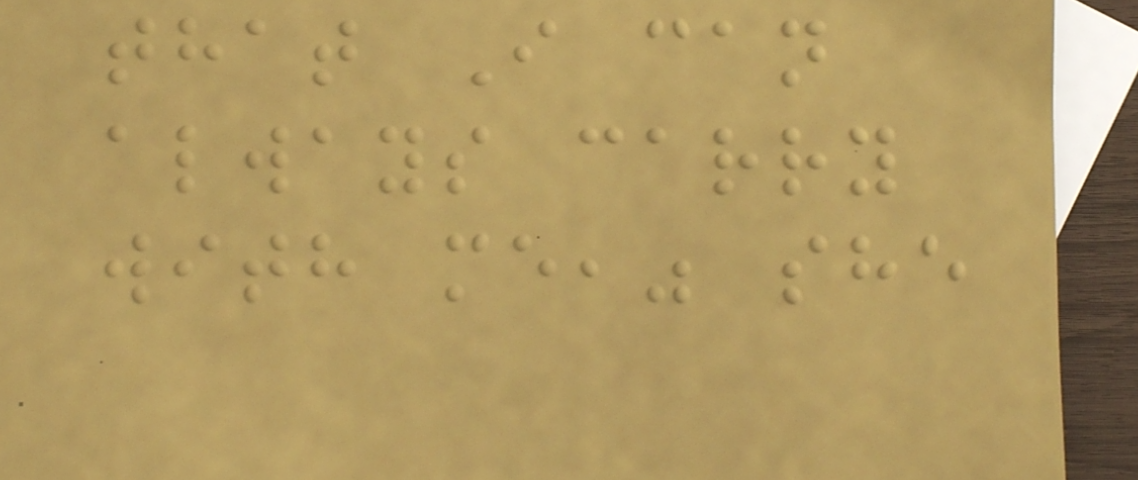that I can
always carry
with me," she
